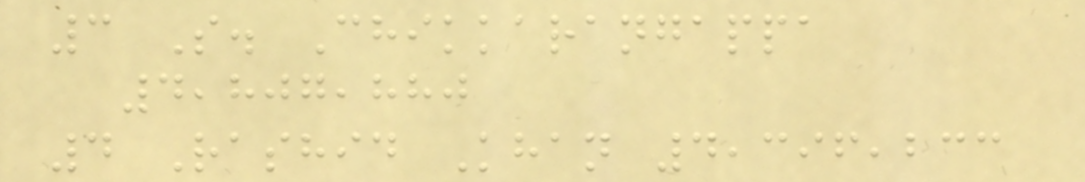3 S. Chikkarangappa
4,807,880
4 Rashid Khan 4,396,233
